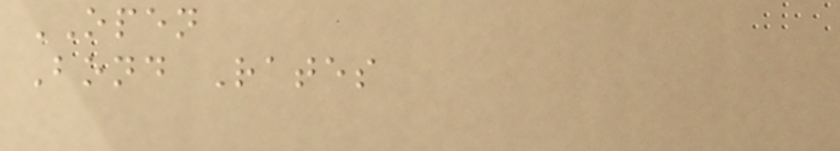OPEN
Bond Rates
